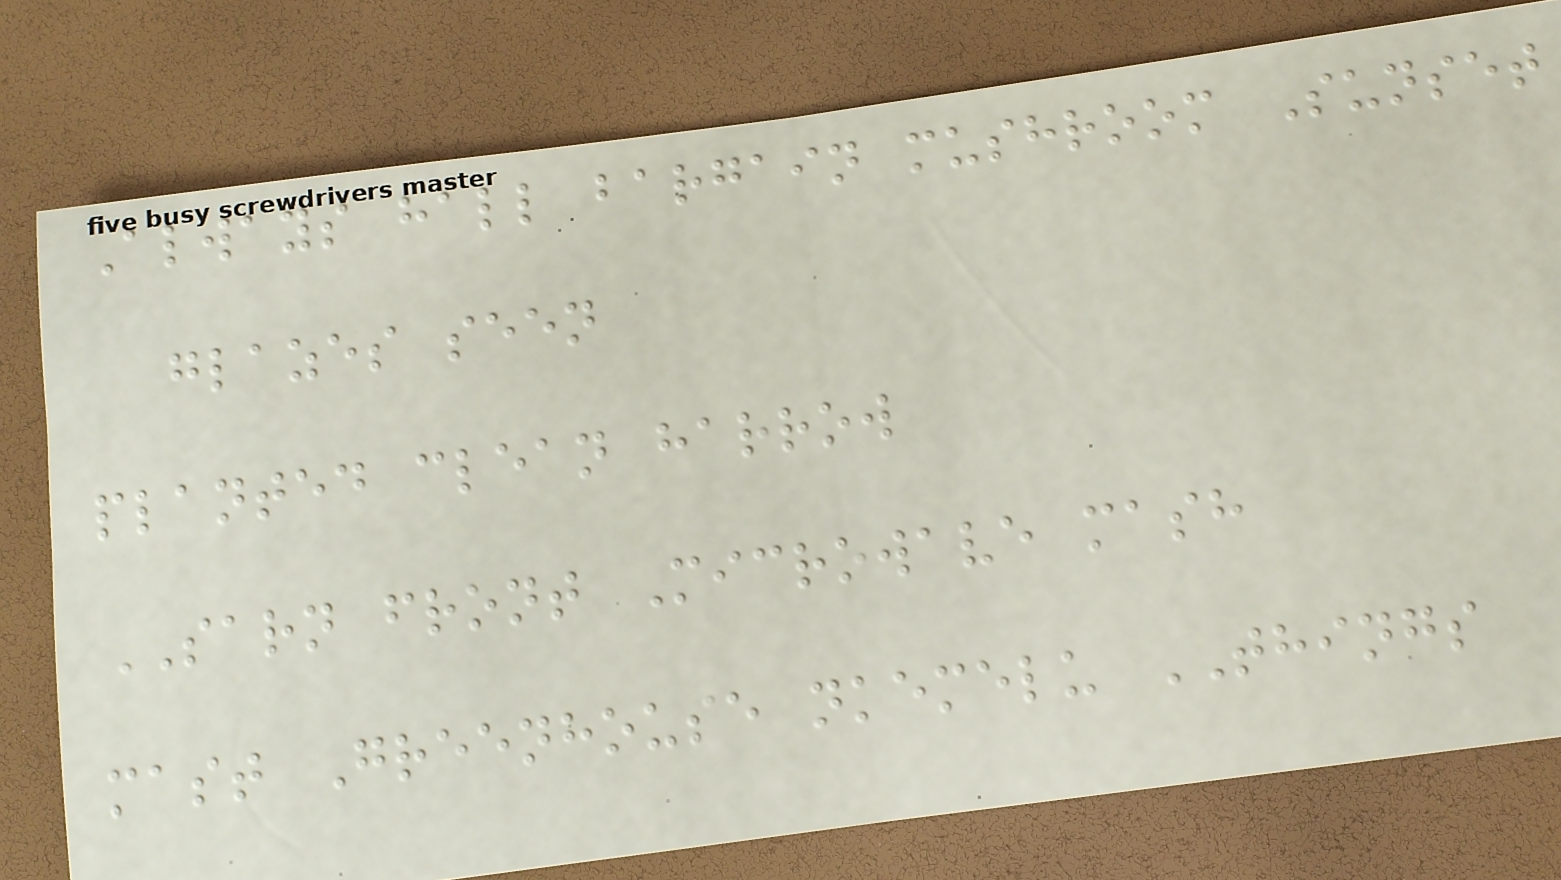Always hall bargain mushroom Sunset
glazes seen
planted clean harrow
SARN front Microwave mash
mast Greenhouse nkemelu THINGS
